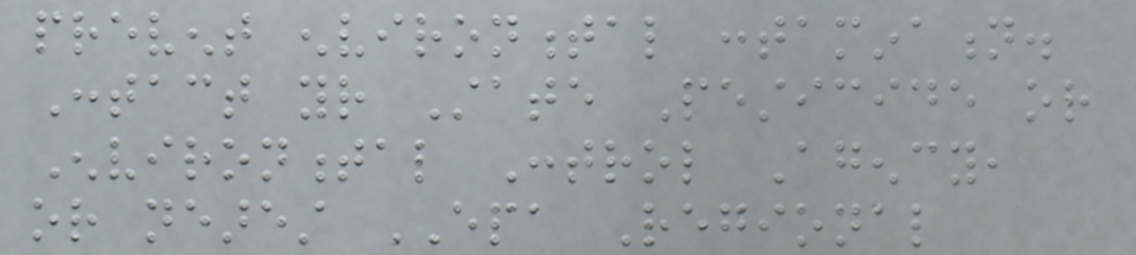prevent environmental contamination.
Contact your State Pesticide or
Environmental Control Agency,
or nearest EPA Regional
